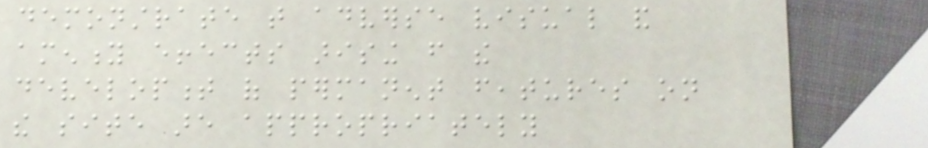demonstrate that adverse visual and
amenity effects arising from the
development of permanent features on
the site are appropriately
